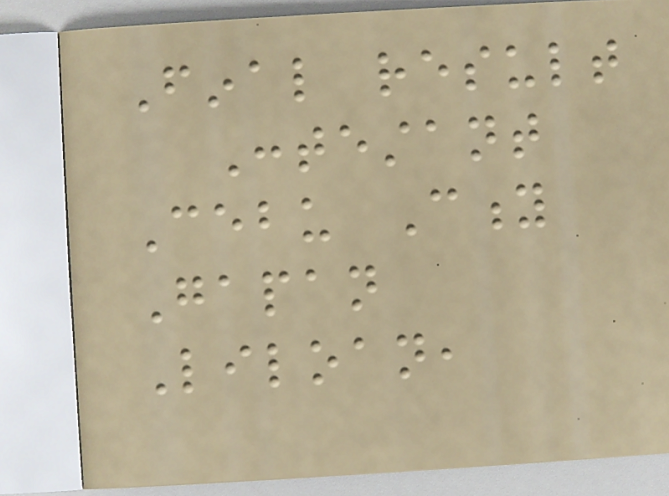Final result
Contestant
Cebu City
Gapan
Liloan,
